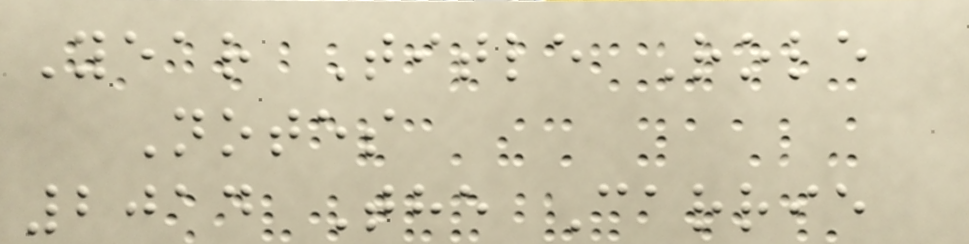Year Title Role
Notes
2014 The Carrie
